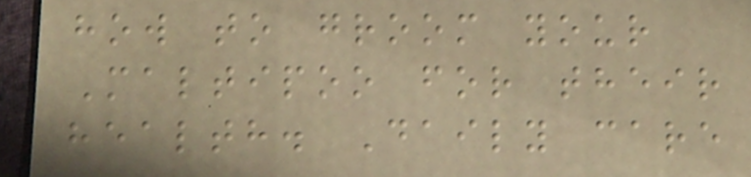how to groom your
Maltipoo for their
health. Daily care
